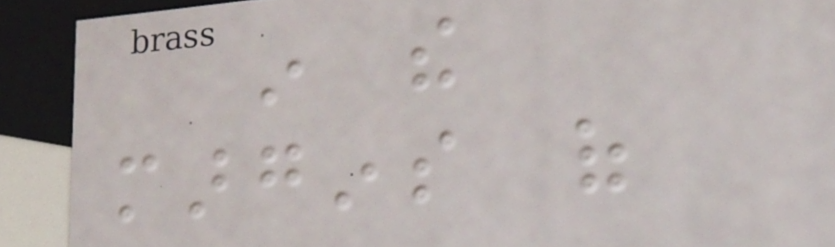in the
margins of
